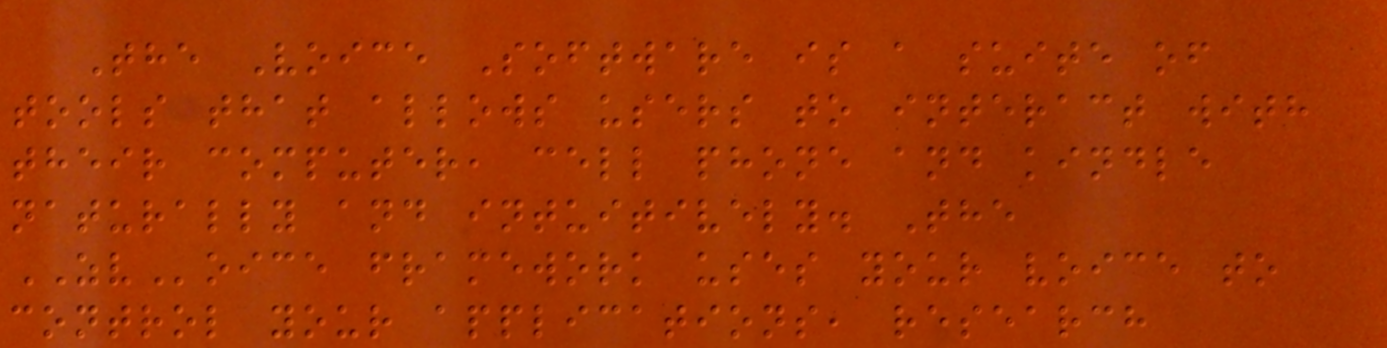The Voice Software is a suite of
tools that allows users to interact with
their computer, cell phone and kindle
naturally and intuitively. The
ZVoice framework uses your voice to
control your applications, research
